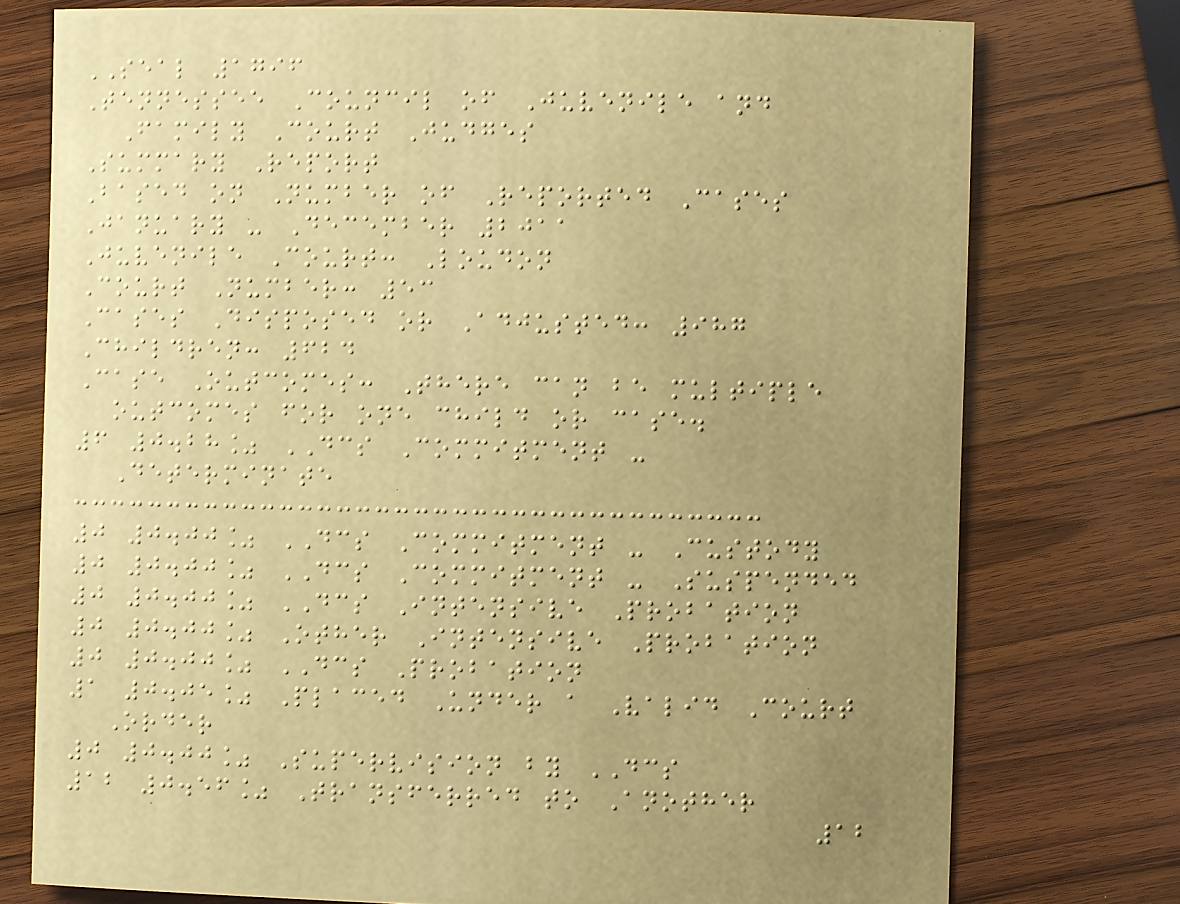SEAL 1796
Tennessee Council of Juvenile and
Family Court Judges
Summary Report
Based on Number of Reported Cases
January - December 2011
Juvenile Court: Loudon
Court Number: 53
Cases Disposed or Adjusted: 987
Children: 624
Case Outcomes: There can be multiple
outcomes for one child or case.
6 0.28% DCS Commitment -
Determinate
0 0.00% DCS Commitment - Custody
0 0.00% DCS Commitment - Suspended
0 0.00% DCS Intensive Probation
0 0.00% Other Intensive Probation
0 0.00% DCS Probation
1 0.05% Placed Under a Valid Court
Order
0 0.00% Supervision by DCS
12 0.56% Transferred to Another
12
